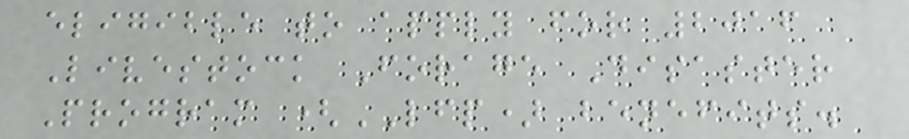eligible to apply for 2016
Livestock Forage Disaster
Program (LFP) benefits.
